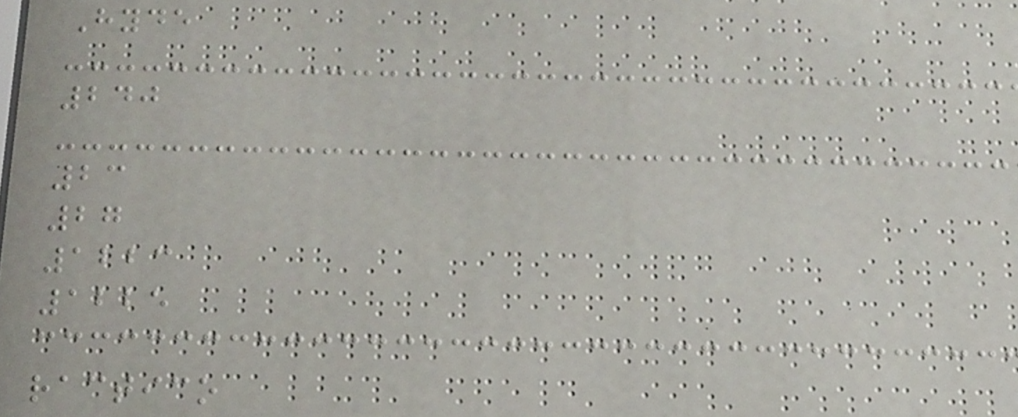Hyde
240
23
27
1223
1225
ractico
